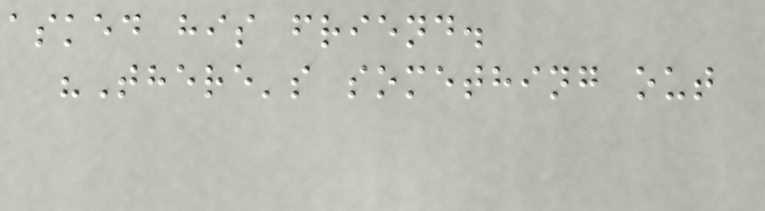asked his friend.
"There's something out
